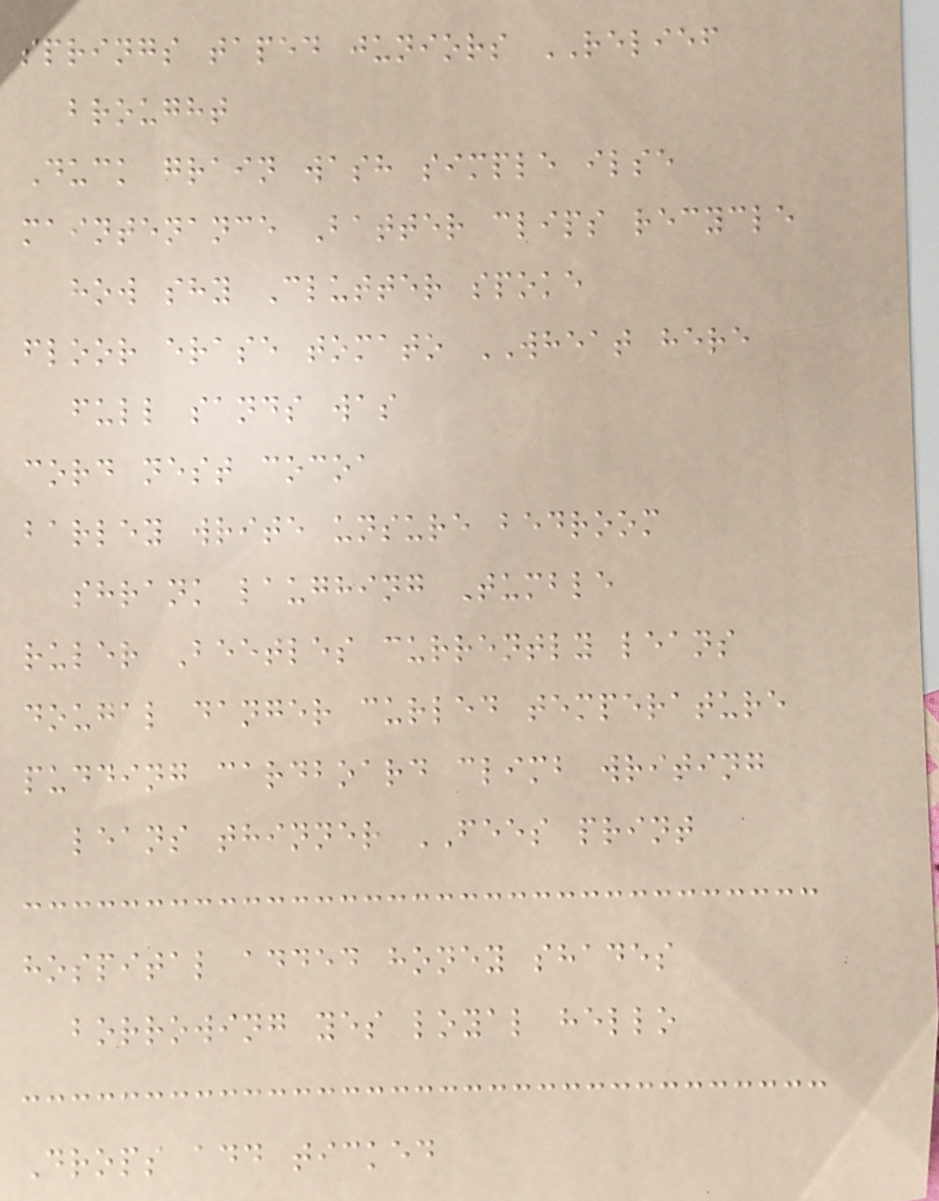springs taped juniors RELIEF
brought
Duck grain wash simple ilse
maintenance Batter clips recycle
how shy Clutter spoke
floor erase tomato WHEAT here
full sands was
cord nest cocoa
barley write unsure bedroom
shrank laughing Tumble
ruler Beetles currently leans
dougal danger curled temperature
pudding cardboard climb writing
leans thinner FEES print
hospital added honey shades
borrowing yes loyal hello
Drops add ticked
